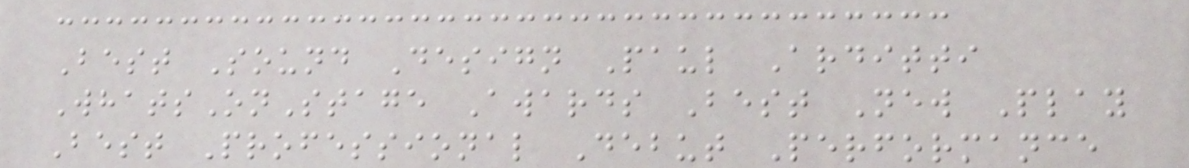Best Sound Design Paul Arditti
WhatsOnStage Awards Best New Play
Best Professional Debut Performance
